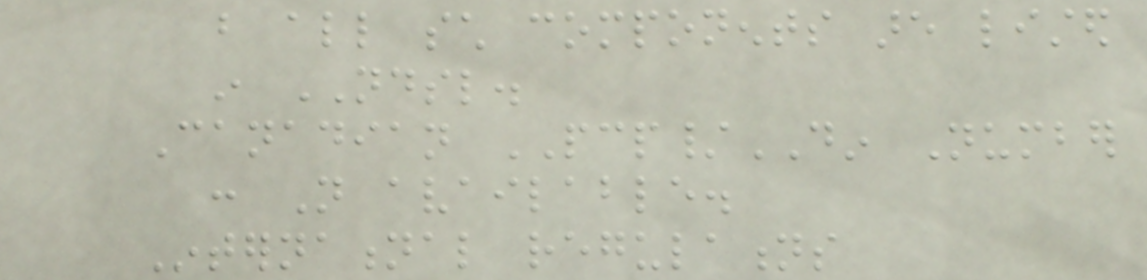but all such components are listed
in NDSL.
Canadian PCP/DIN Number
: Not available.
International regulations
